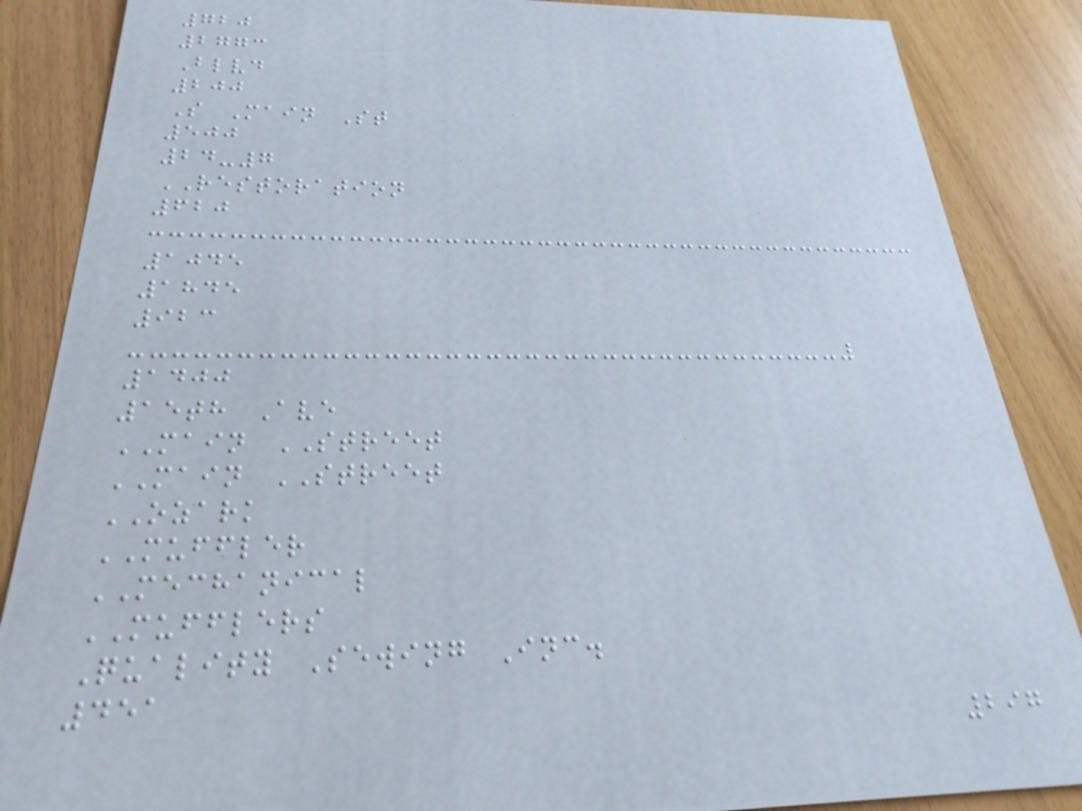720
2773
Blvd
200
S Main St
500
24-7
RESTORATION
620
1045
1845
923
1400
15th Ave
MAIN STREET
MAIN STREET
OZARK
MUFFLER
MECHANICAL
MUFFLERS
Quality Sewing Inc.
451
297
